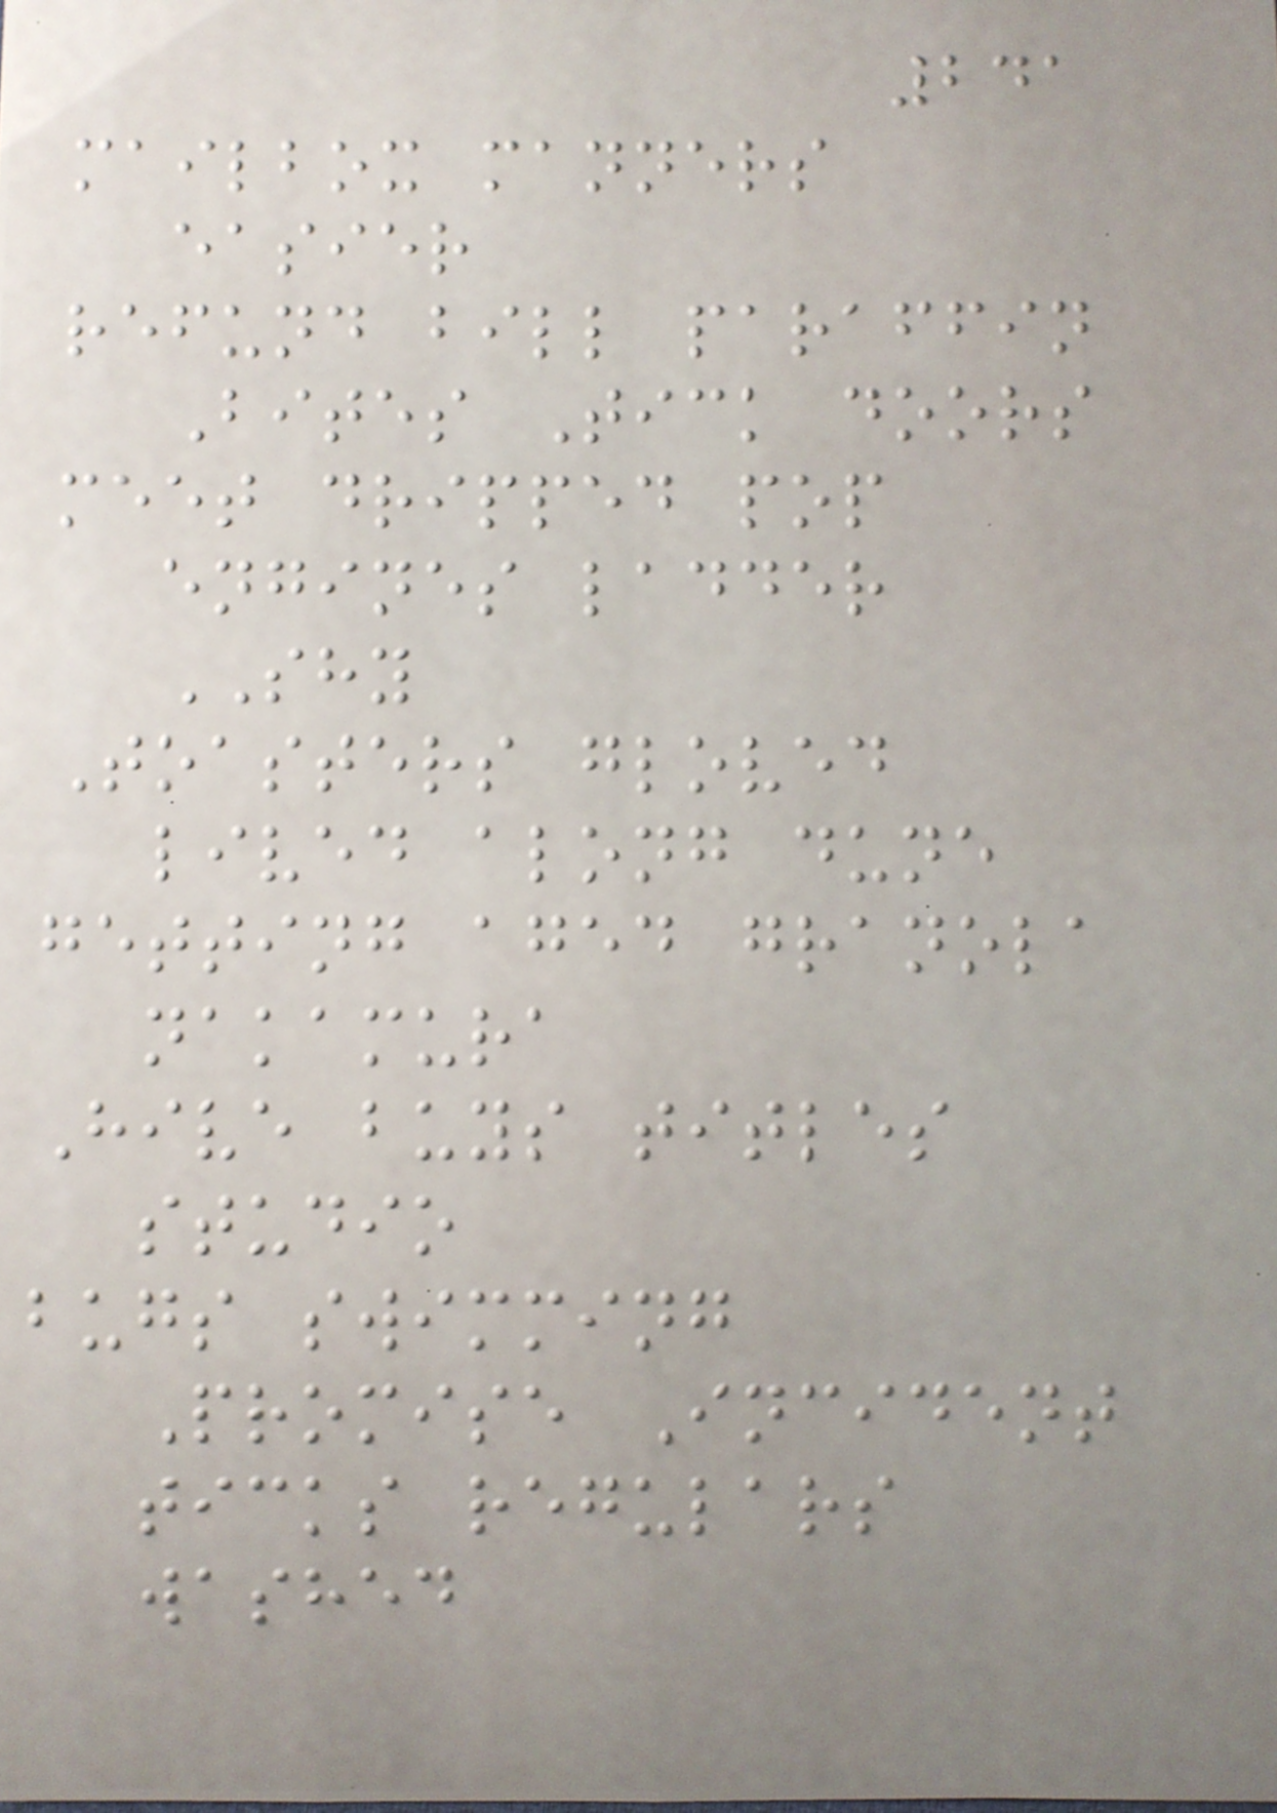241
mailbox manners
easier
refund bill paraffin
Bites Tick doors
meet dripped pop
engines ladder
SHY
Toasters gloved
lived along dune
getting aged granola
nakamura
Hive buys titles
studio
bugs swimming
Promise Incident
ticks regulars
washed
